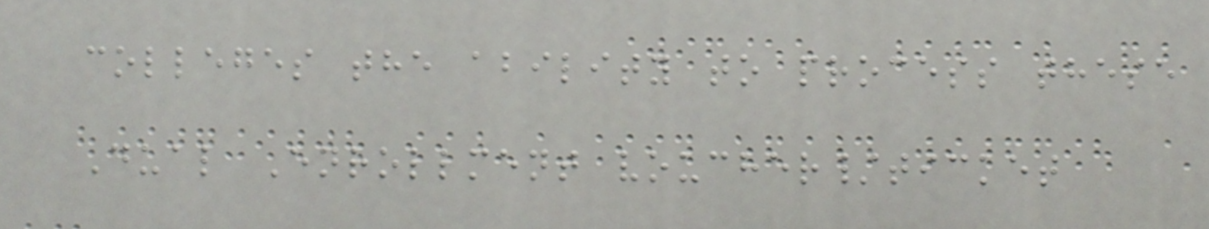colleges the ability to process these
Dual Enrollment voucher/ticket
